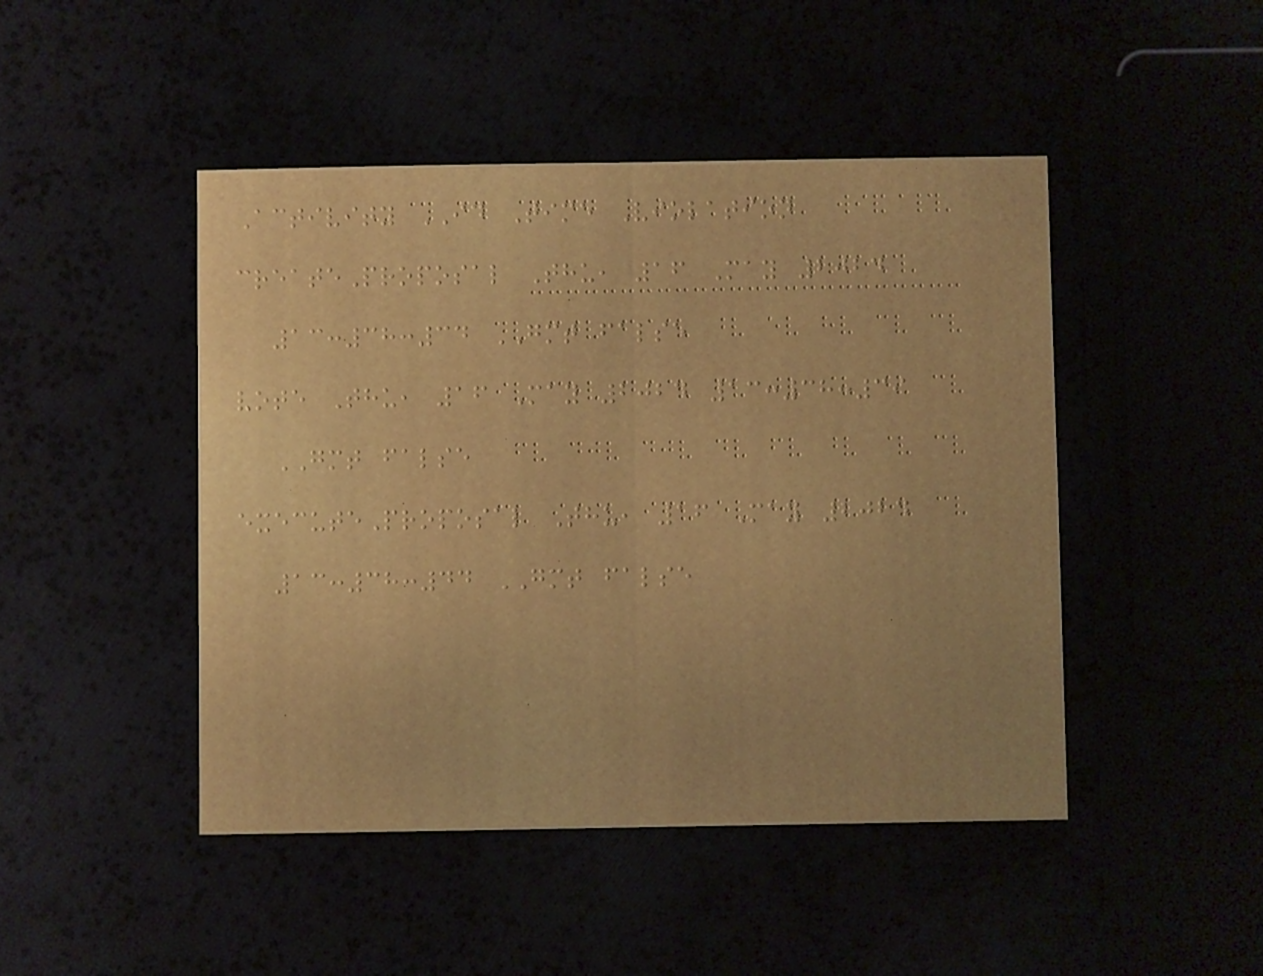Activity ID Time Violation
createProposal Thu, 16 May 2024
13:38:34 GMT false
vote Thu, 16 May 2024 13:38:39
GMT false
executeProposal Thu, 16 May 2024
13:38:44 GMT false
